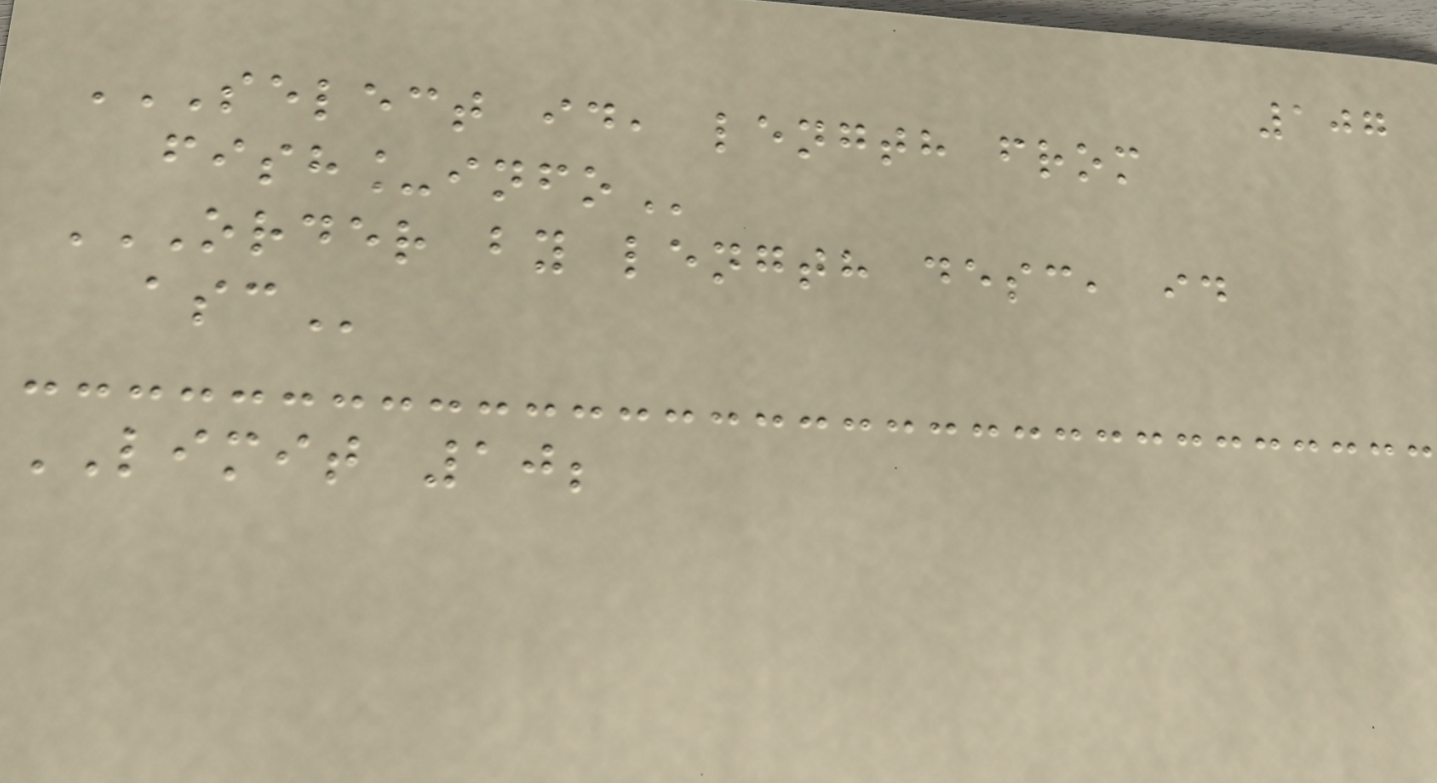107
SELECT ID, LENGTH FROM
FISH_INFO
ORDER BY LENGTH DESC, ID
ASC
LIMIT 10;
